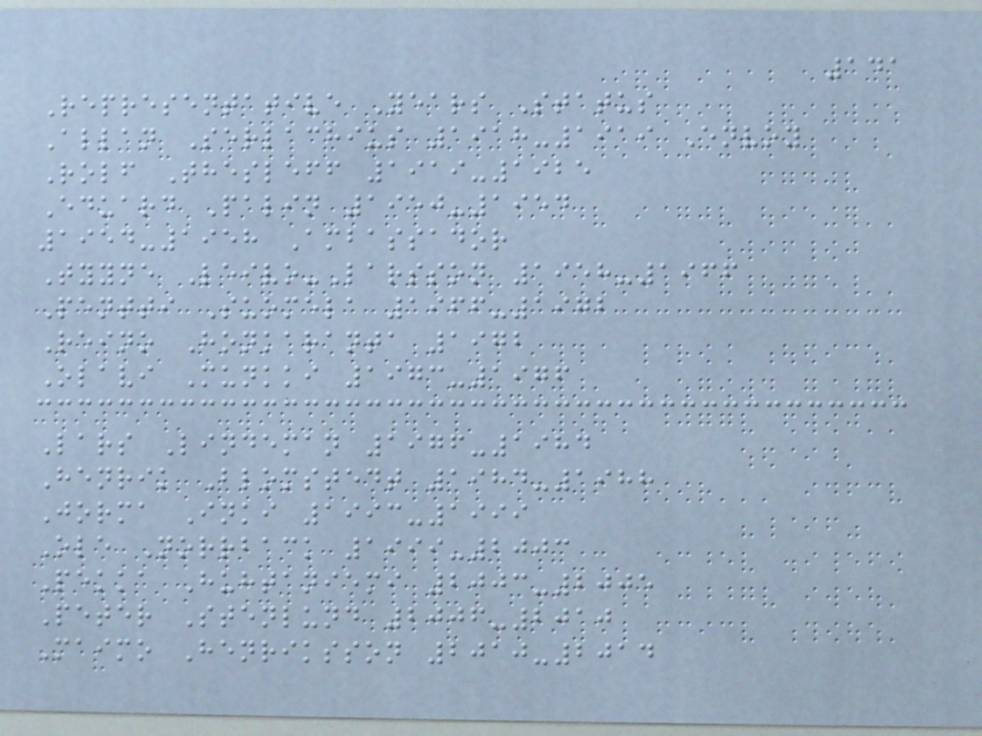141
Representative Years Status
Allan Serlachius 1918-1919 Envoy
Rolf Thesleff 1919-1925
Eduard Palin 1950-1954
1954-1958 Ambassador
Tyyne Leivo-Larsson 1958-1966
Pentti Suomela 1966-1972
Reino Honkaranta 1972
Olavi Munkki 1973-1976
Lars Lindeman 1976-1984
Henrik Blomstedt 1984-1988
Jorma Inki 1993-1999
Ole Norrback 1999-2003
Pekka Huhtaniemi 2003-2005
Peter Stenlund 2006-2010
Maimo Henriksson 2010-2014
